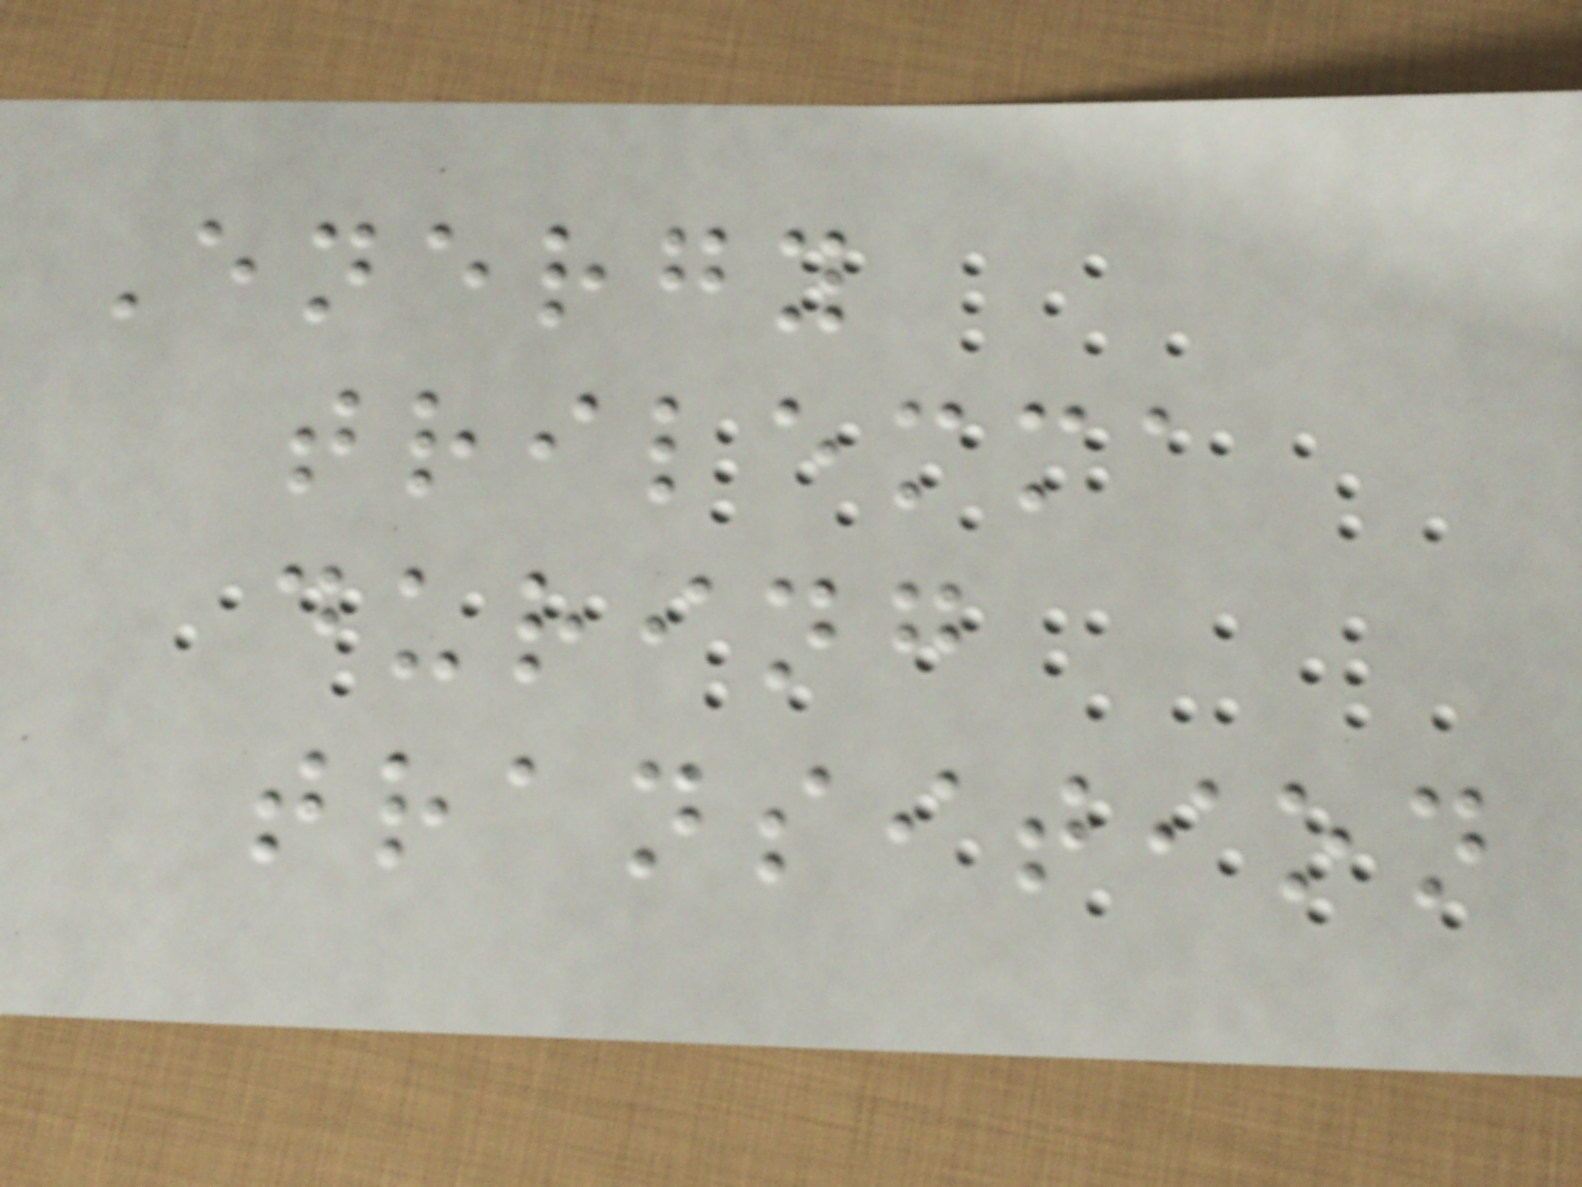Energy
trilemma
during
transition
